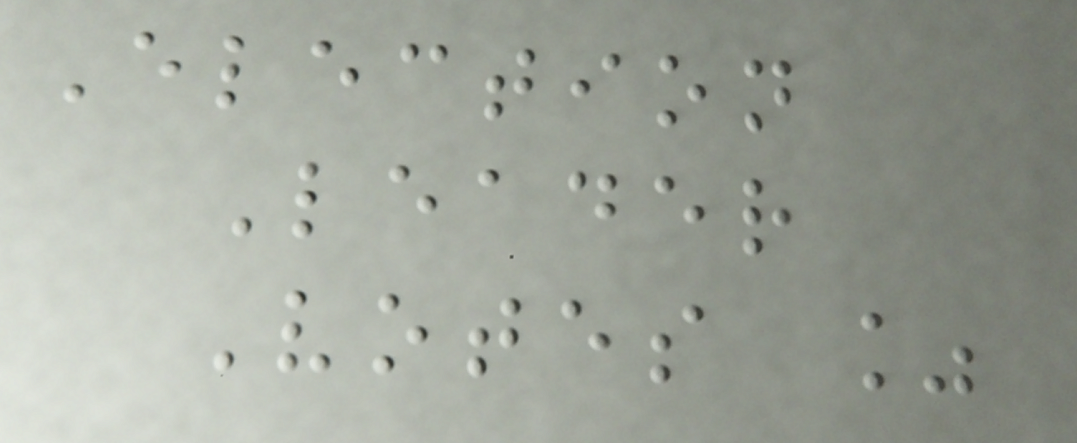Election
Leader
Votes %
